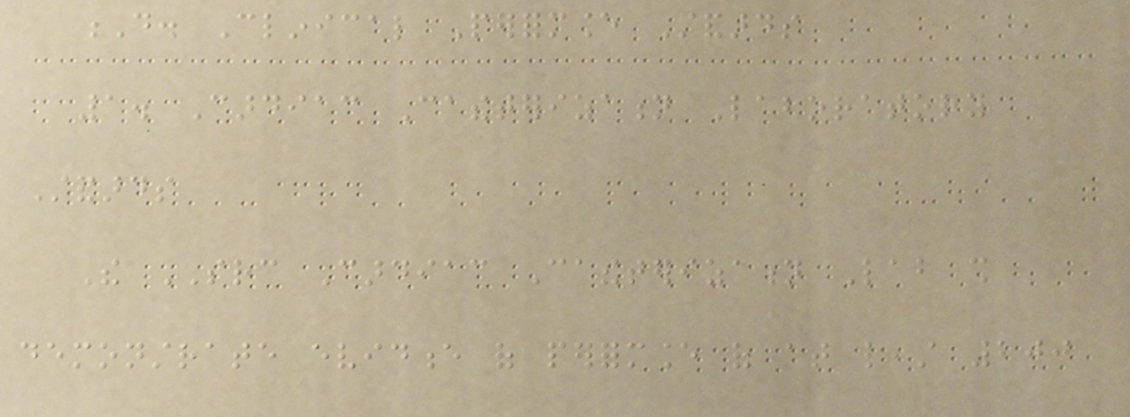D. Clinical Performance Standards
1. Cardiac Catheterization Laboratory
Standards
The SRC Cardiac Catheterization Lab shall
demonstrate evidence of performance of at least 200
